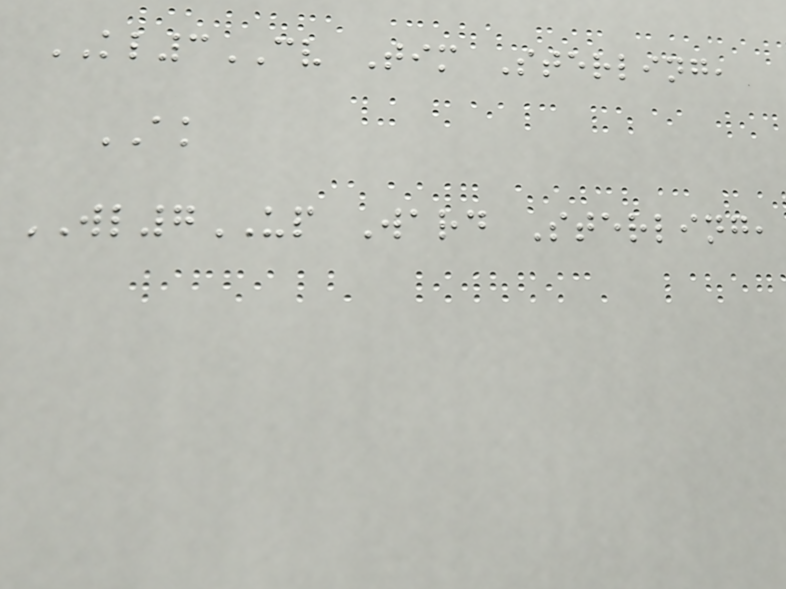KL3CV Tim Sterling,
AK
WL7UP Ward Sterling,
